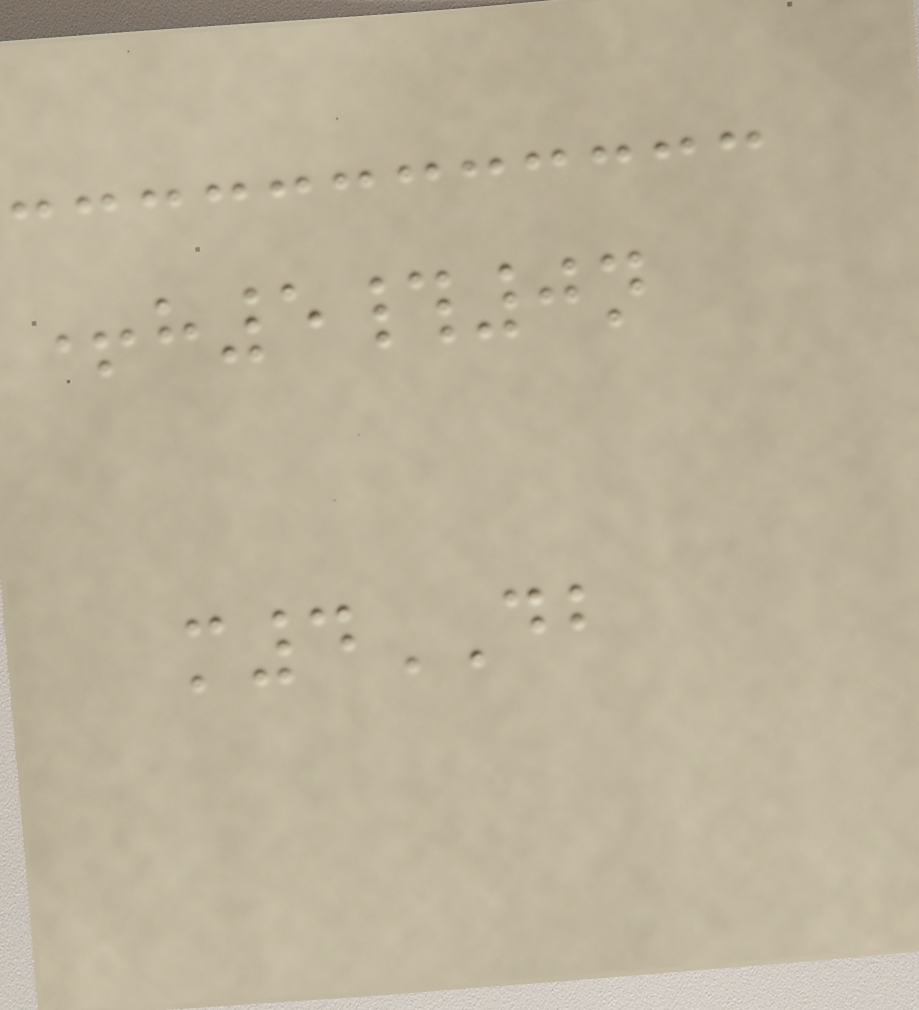+h5#0n
m4DB
